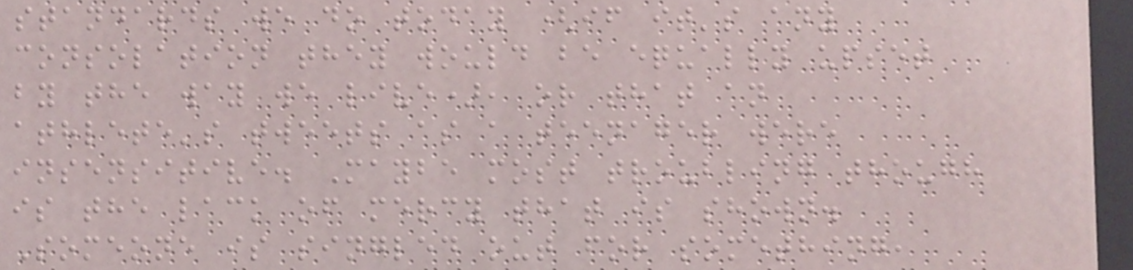standards we do today (if it's any
consolation they would be equally upset
by the way we live), or that an
athlete's tweets as a teenager were
insensitive. Maybe most troubling though
is the lack of mercy that is shown.
Someone is singled out for something,
